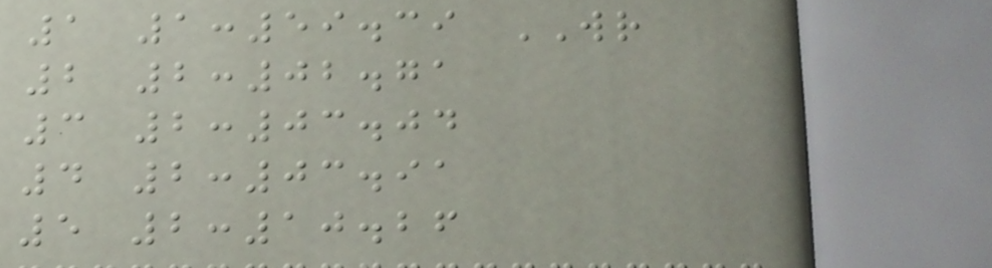1 1:59.39 WR
2 2:02.71
3 2:03.04
4 2:03.91
5 2:10.26
